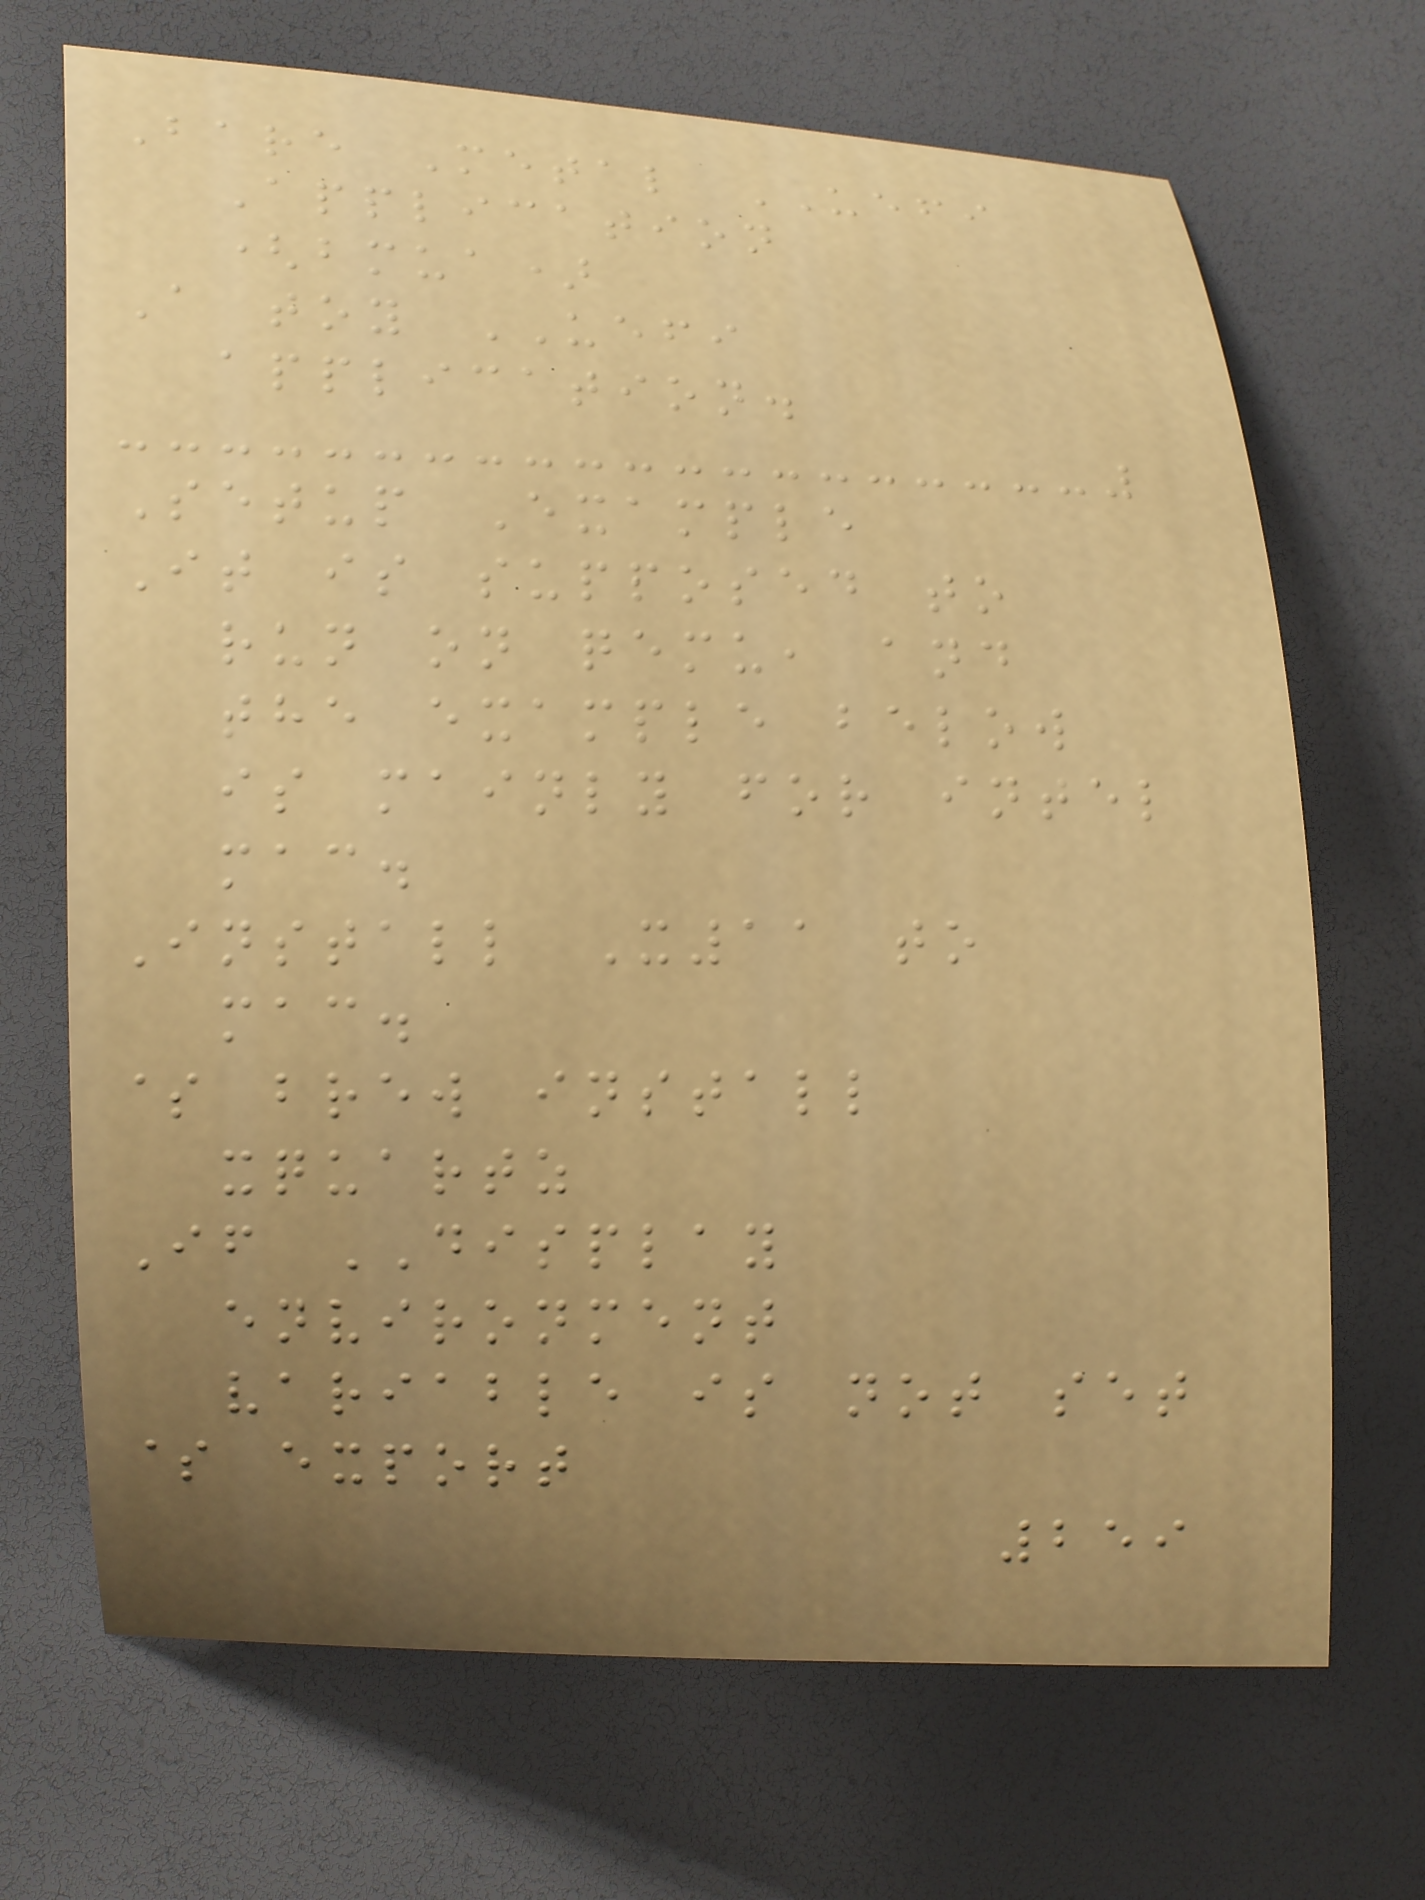Bare Metal UEFI
Application
(bmua)
A toy UEFI
application.
Setup Example
It is supposed to
run on qemu, and
the example below
is mainly for intel
mac.
Install X11 to
mac.
$ brew install
xquartz
If DISPLAY
environment
variable is not set
$ export
259
